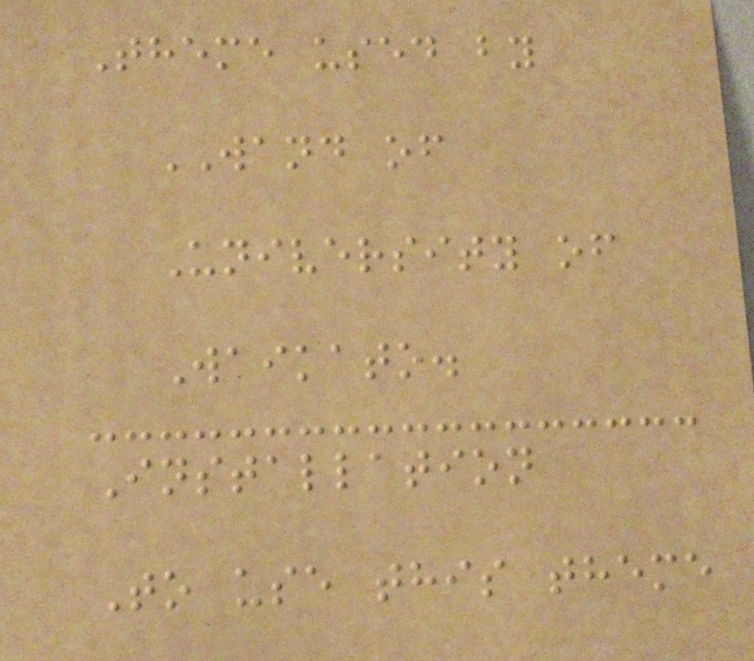Theme used by
WAND of
University of
Waikato.
Installation
To use this theme
